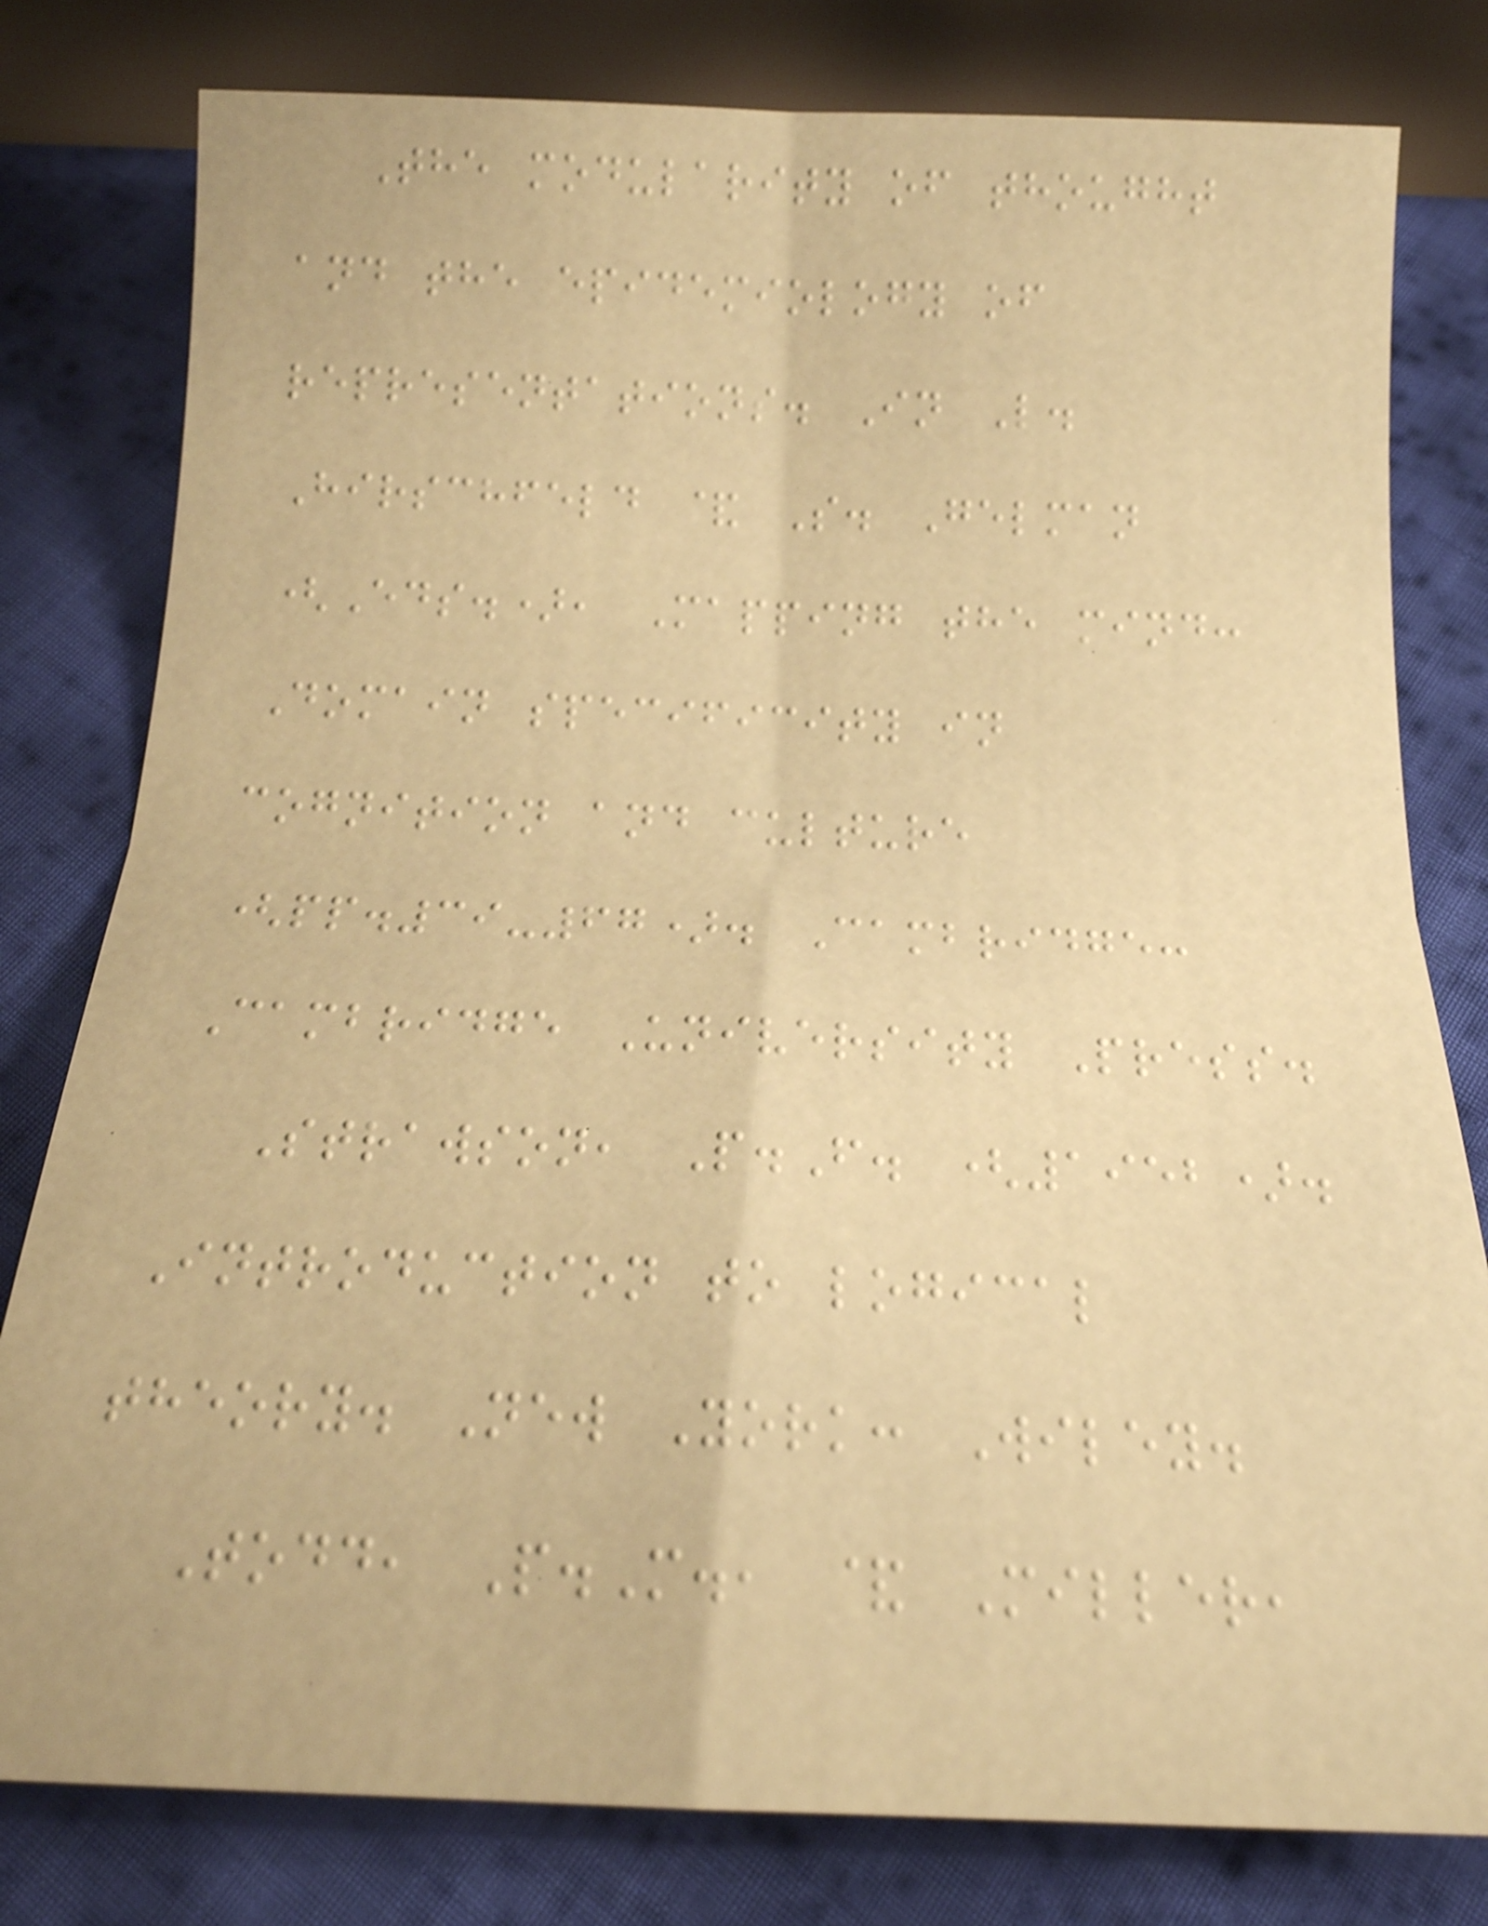The modularity of thought
and the epidemiology of
representations. In L.
Hirschfeld & S. Gelman
(Eds.), Mapping the mind:
Domain specificity in
cognition and culture
(pp.39-67). Cambridge:
Cambridge University Press.
Strawson, P.F. (1952).
Introduction to logical
theory. New York: Wiley.
Todd, P.M., & Miller,
